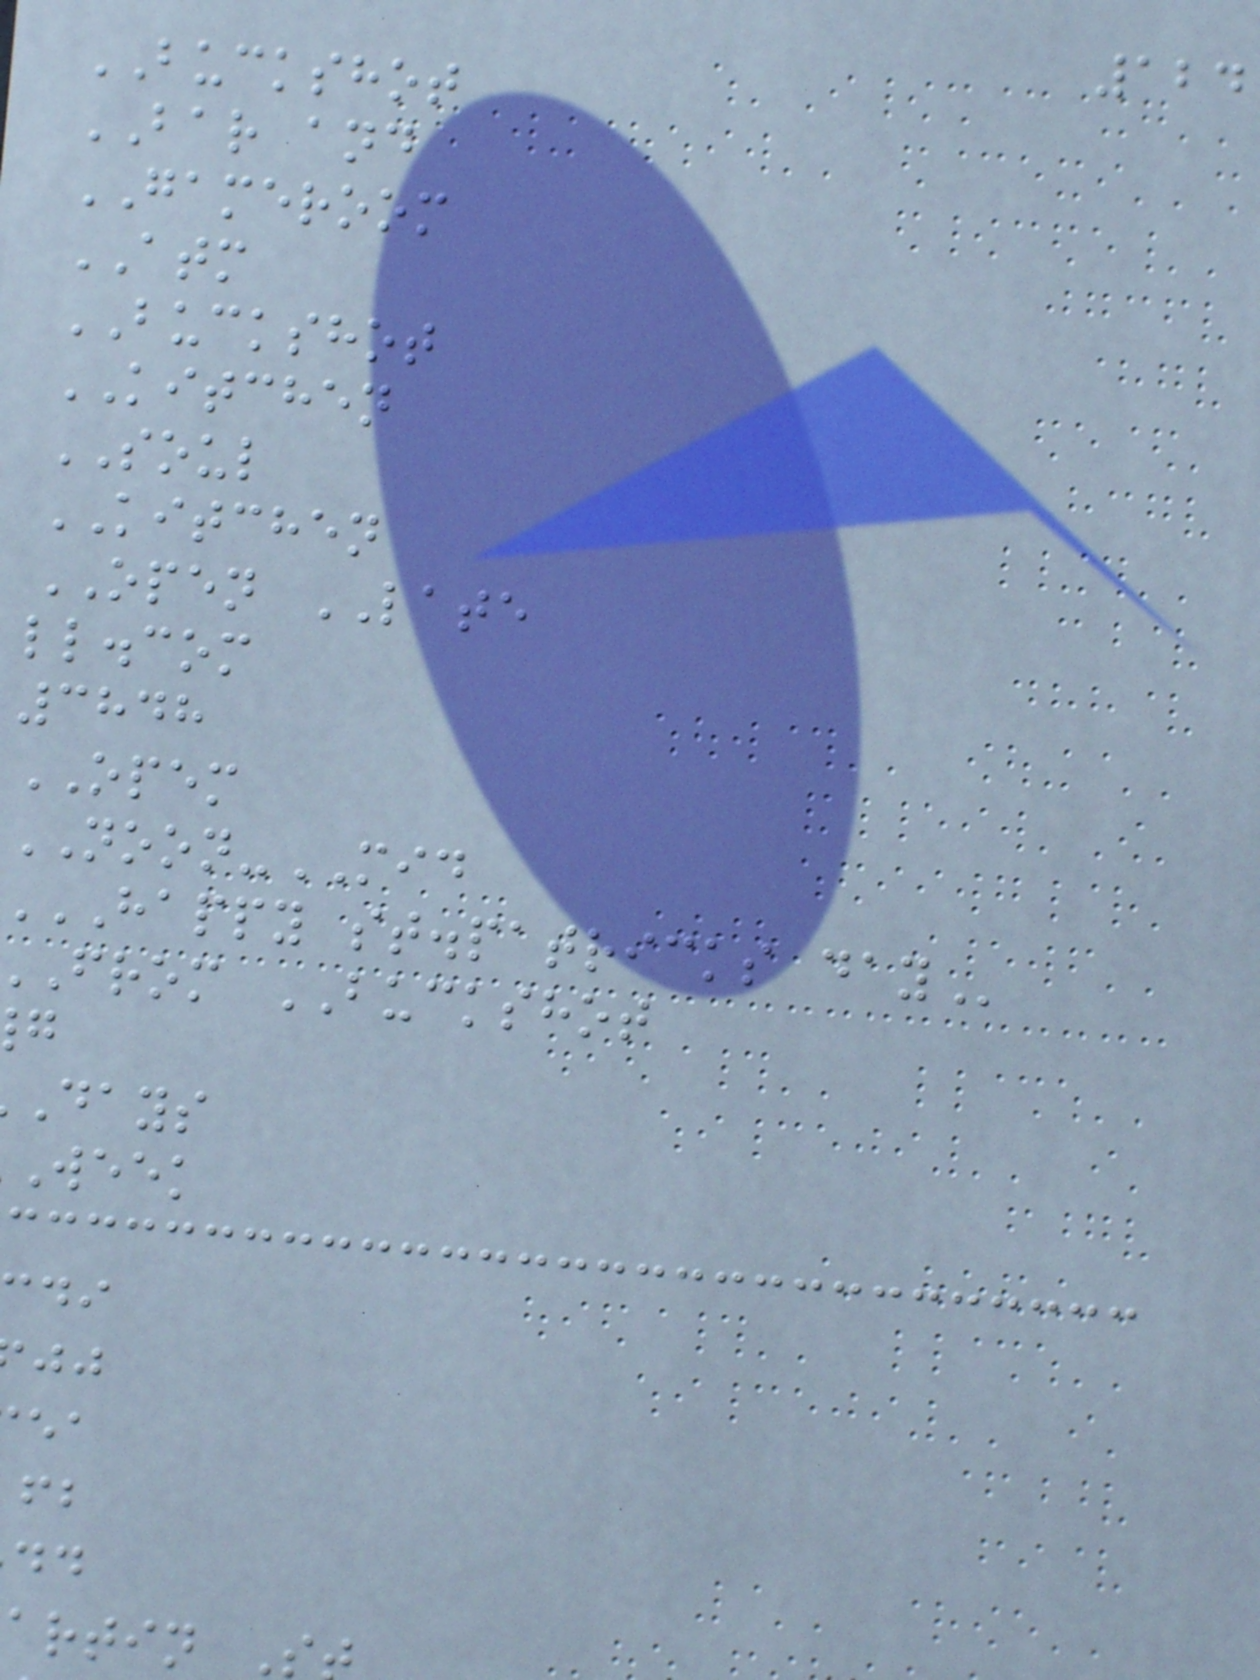124
BUCKSHOT
BAR and
GAMEROOM
ATM
BUCKSHOT
KITCHEN
SOUL
KITCHEN
OPEN LATE
ll.com
3848
OPEM
NOON-MID
HAPPY st.patricks
from BUCKSHOT
days
week
artin
